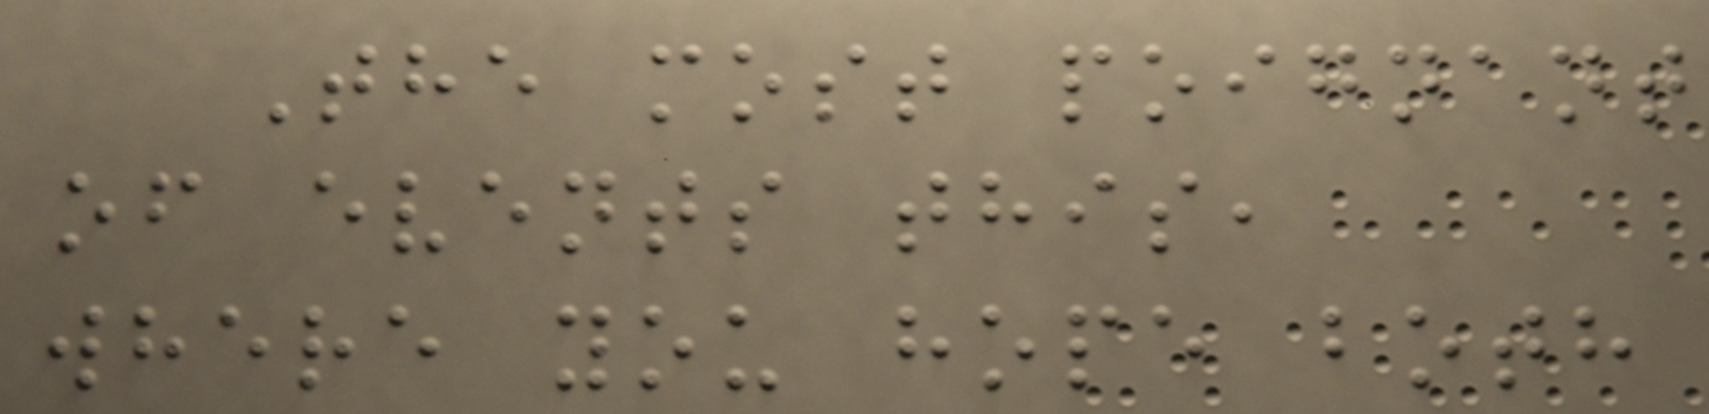The most poignant
of events this,
where you hope both
